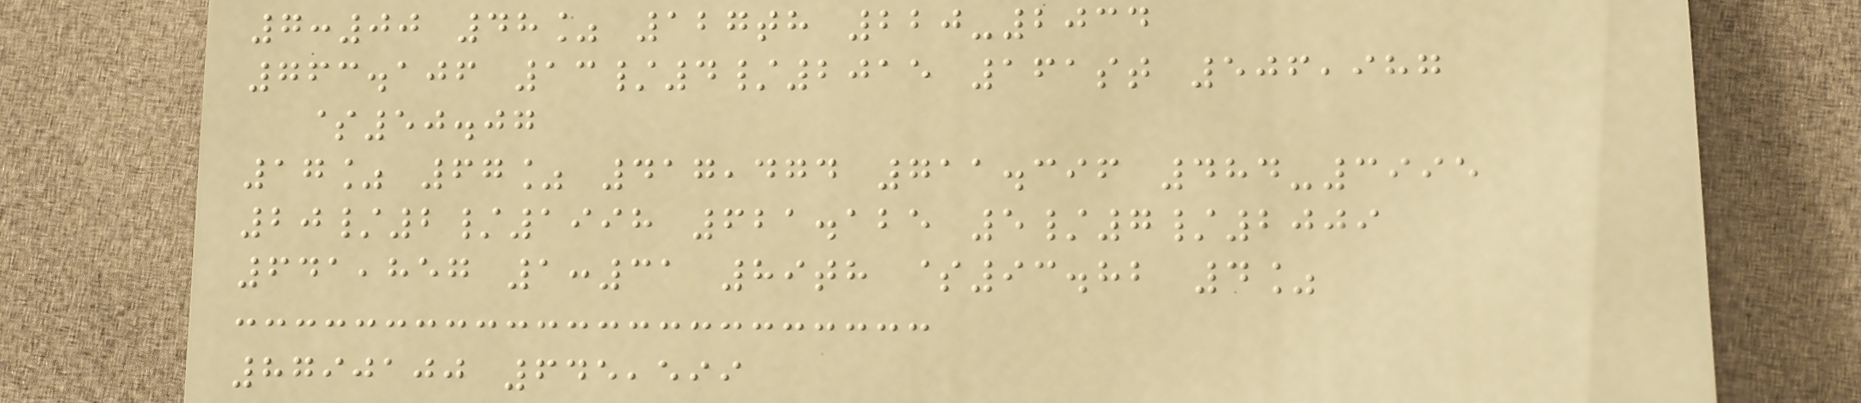7:00 48% 127th 220-2034
763.106 13/4/2015 161st 506,987
$50.07
17% 67% 417,474 711.396 484-3995
20/2/1998 621.125 5/7/2009
641,857 1:31 89th $93.82 4%
8790100 645,599
